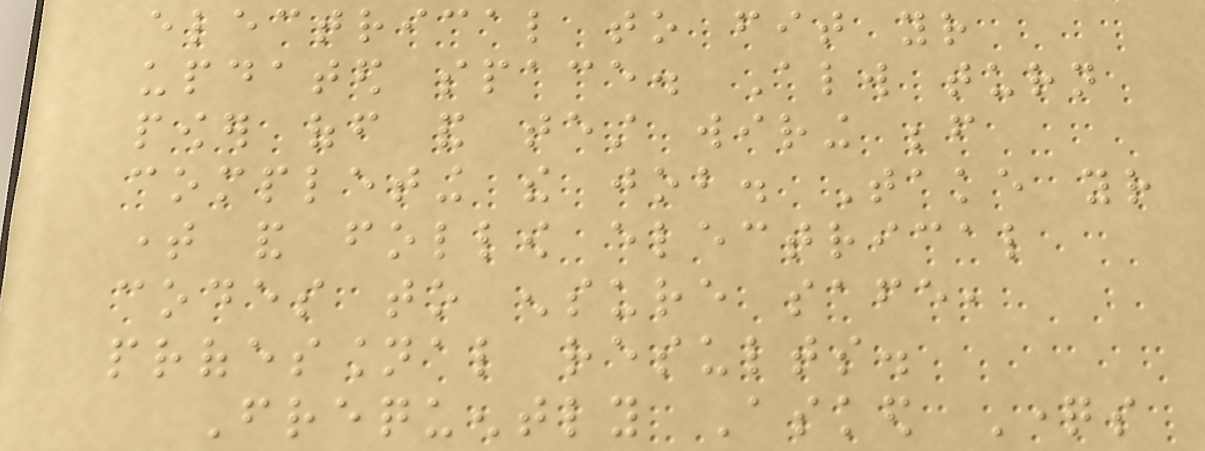electrical to fit your
updated space. Always turn
power off and test wiring before
completing the job. Take your
time and follow electrical
codes to ensure safe,
professional results.
Frequently Asked Questions
